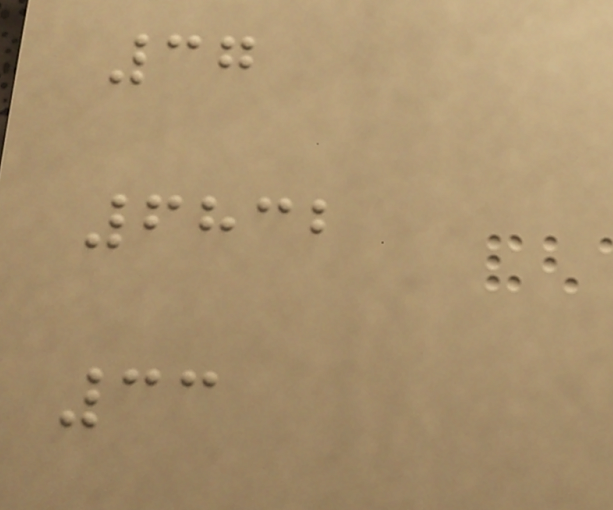37
6832
33
